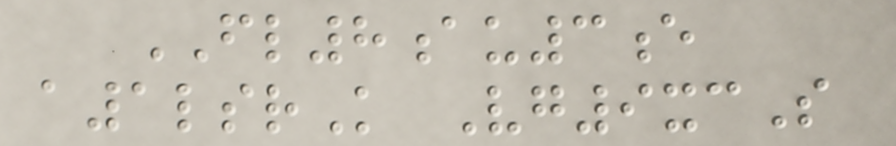FL8au3e
a1lsrK Vg9xcS
